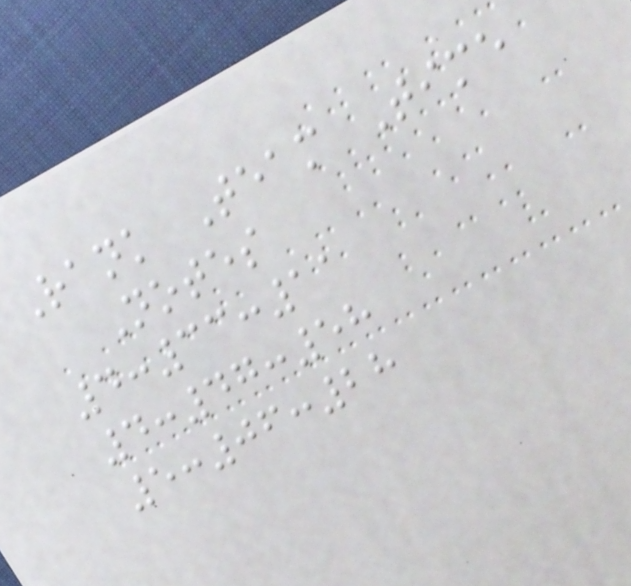Rank Team Time
Notes
4:33:11
4:47:58
5:06:28
